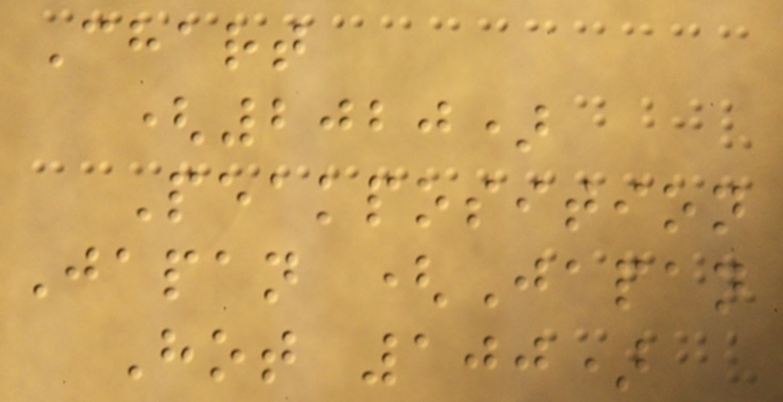Chart
(2020)
Peakposition
Japan (Japan
Hot 100)
